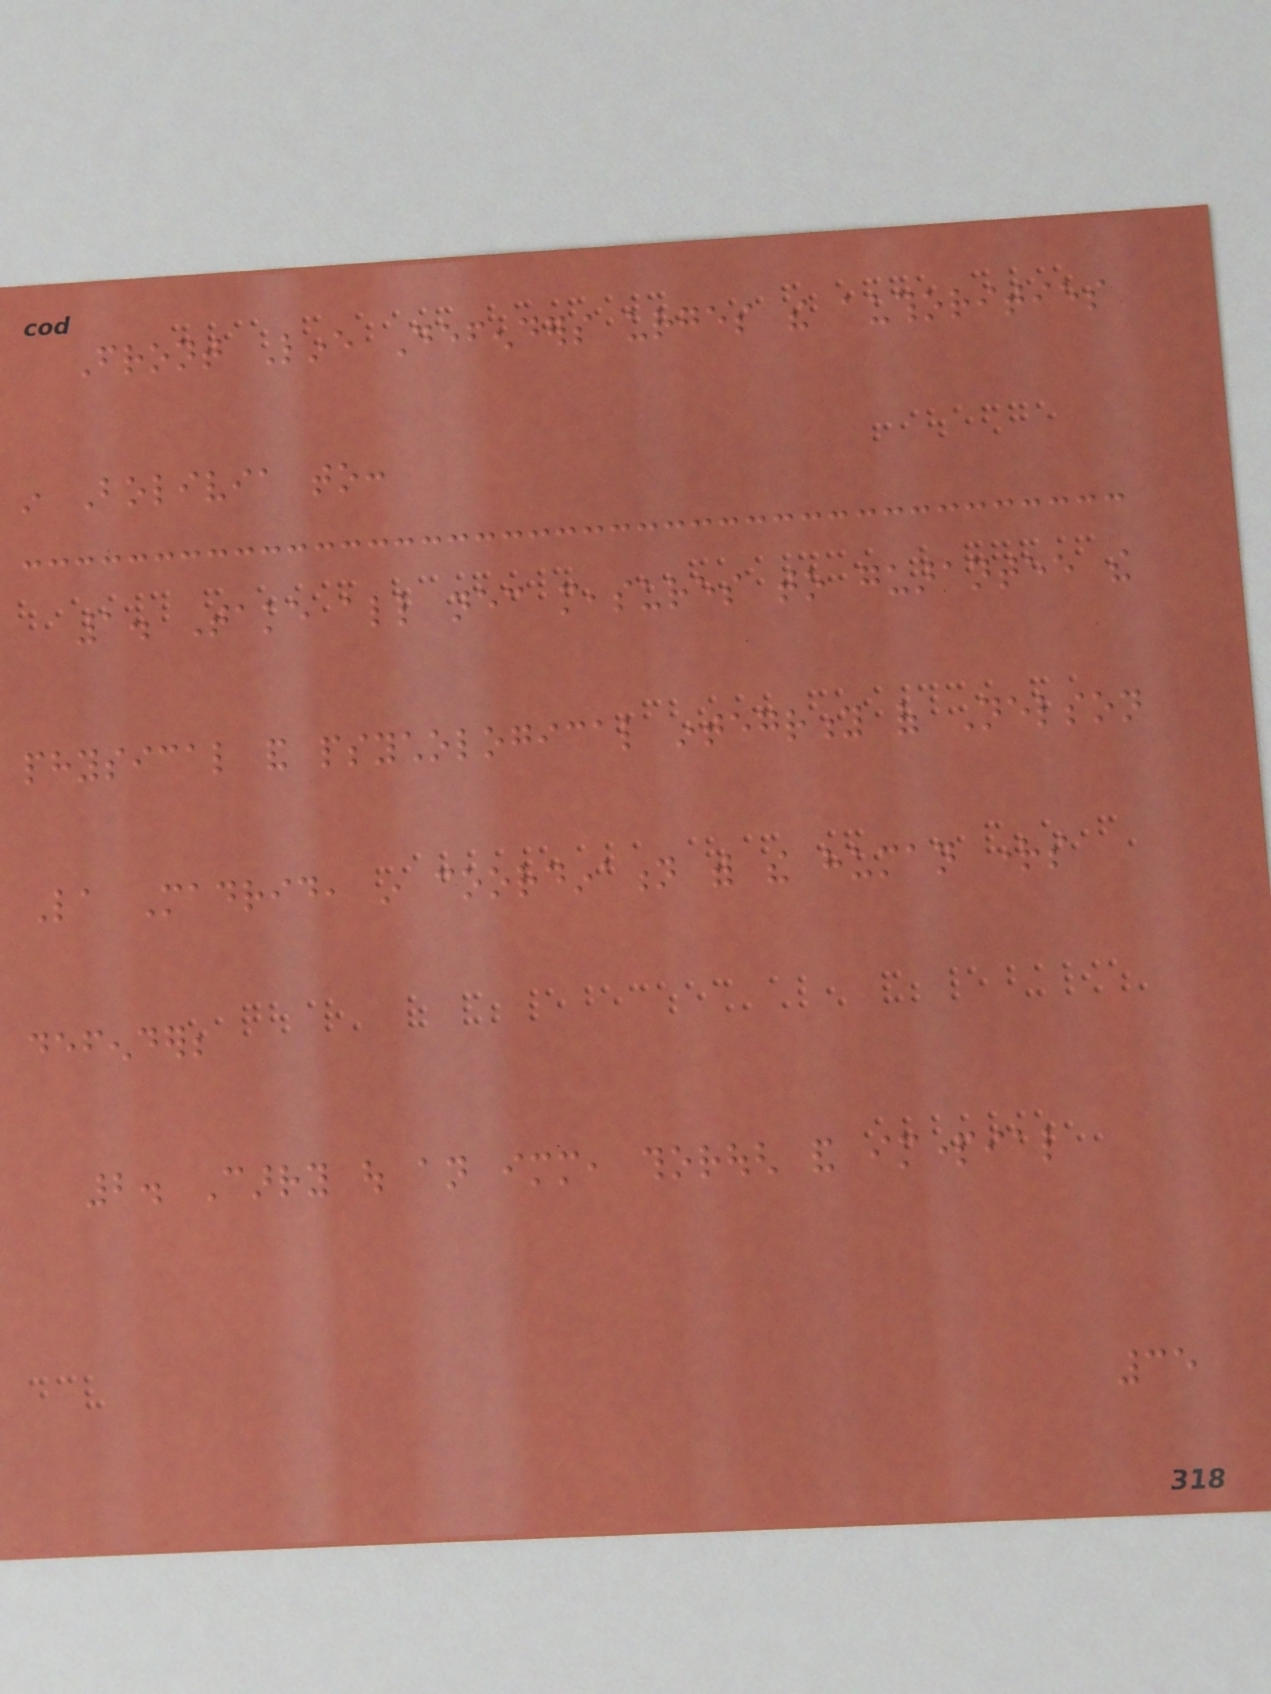Front Line Defenders urges the authorities
in Bolivia to:
1. Take all necessary measures to guarantee the
physical and psychological integrity of Nelson
La Madrid, in coordination with the human rights
defender;
2. Carry out an immediate, thorough and impartial
35
